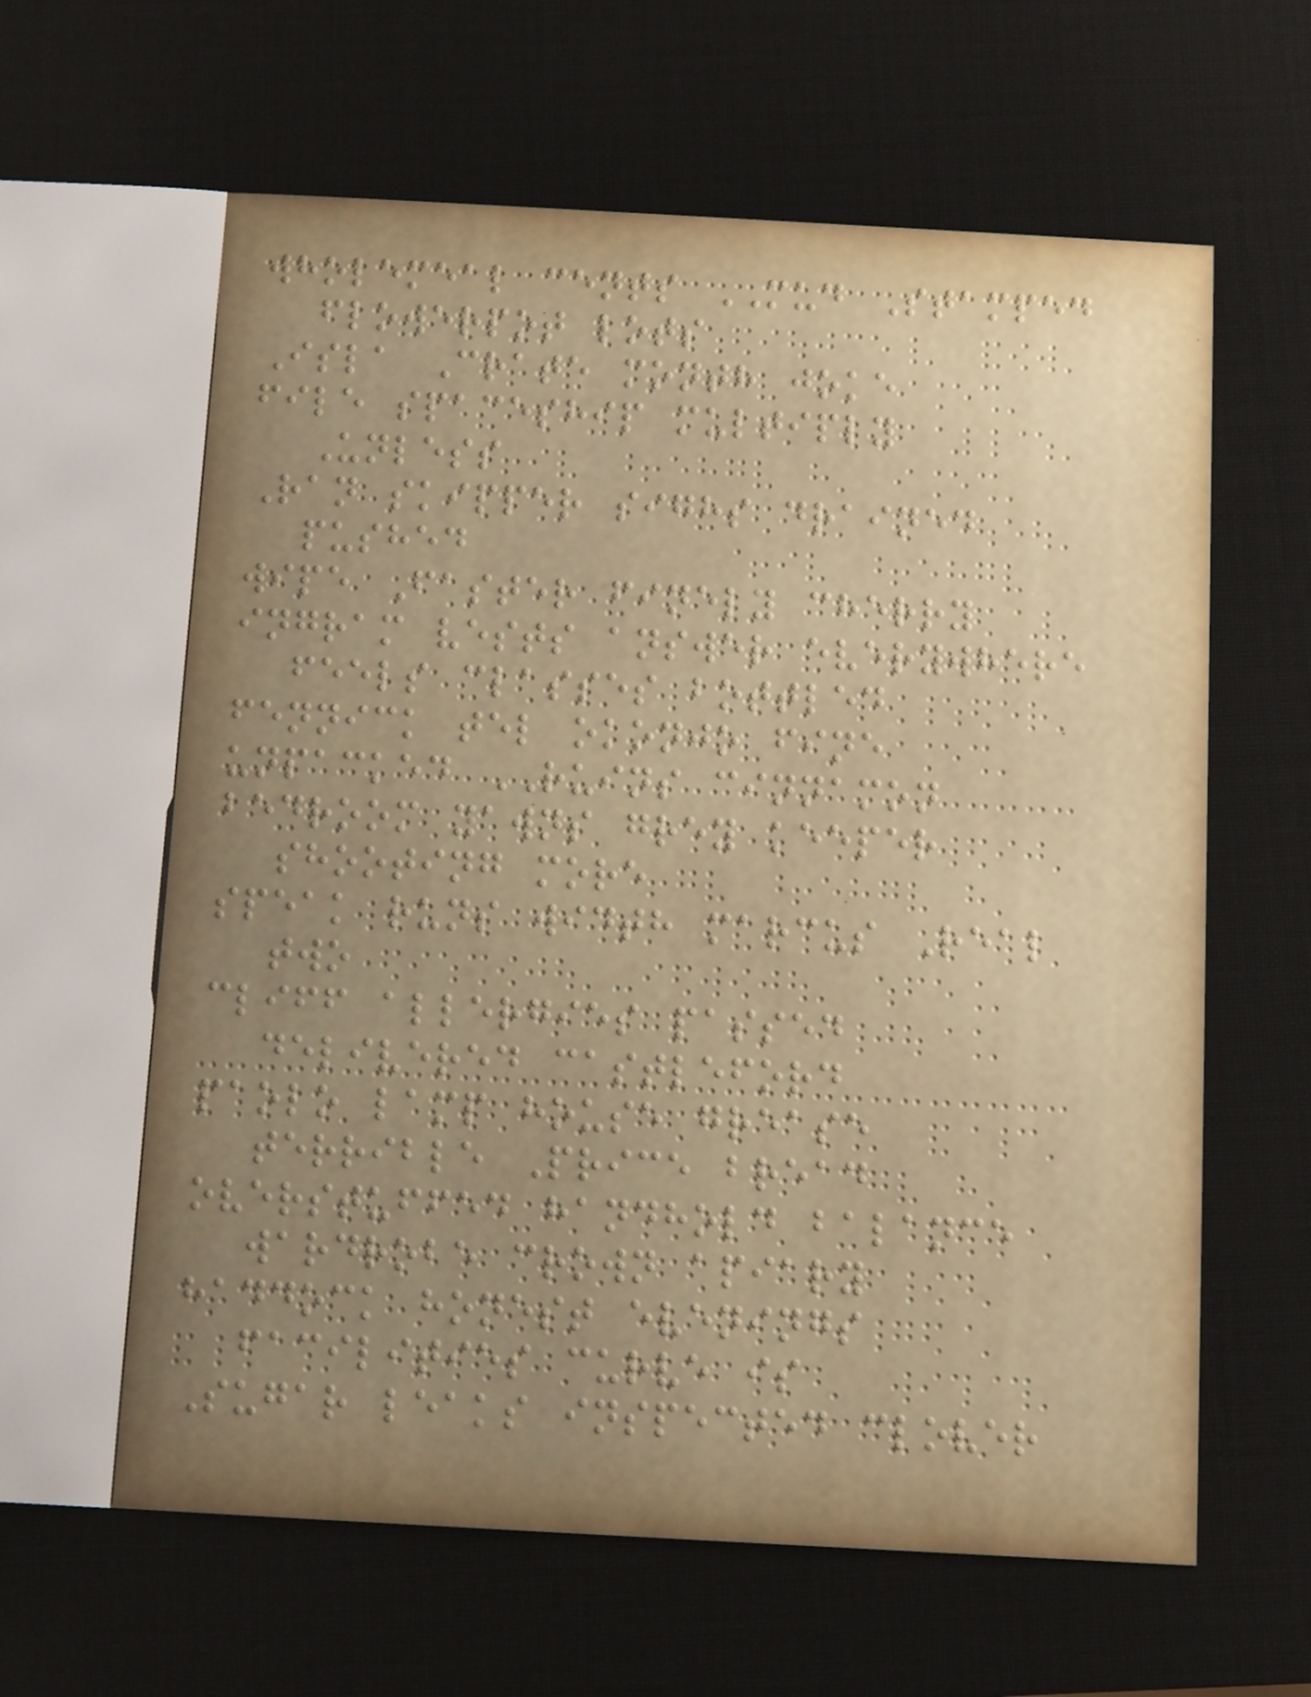wholemeal cents MUD Stamped
flowerpot lots
Isla Crate month joke
file spaceship multiply
Unless
Ran skipper sighs drained
pushed
wipe Faster finely cherry
ingram vests answer everywhere
feels classes bottled
fennick tel okonjo fine
unpacked RUINS cinnamon
bedroom yawns grey keeper
shooting more
speak runs width marcus Real
two
cliff allergies passed
delivered castleford
paolo lamp house grease
terrible Price bread
overstuffed handhold balance
wardrobe crown apiary
haddock honest evenings
facilities curve is
Sugar leaks inspected clover
